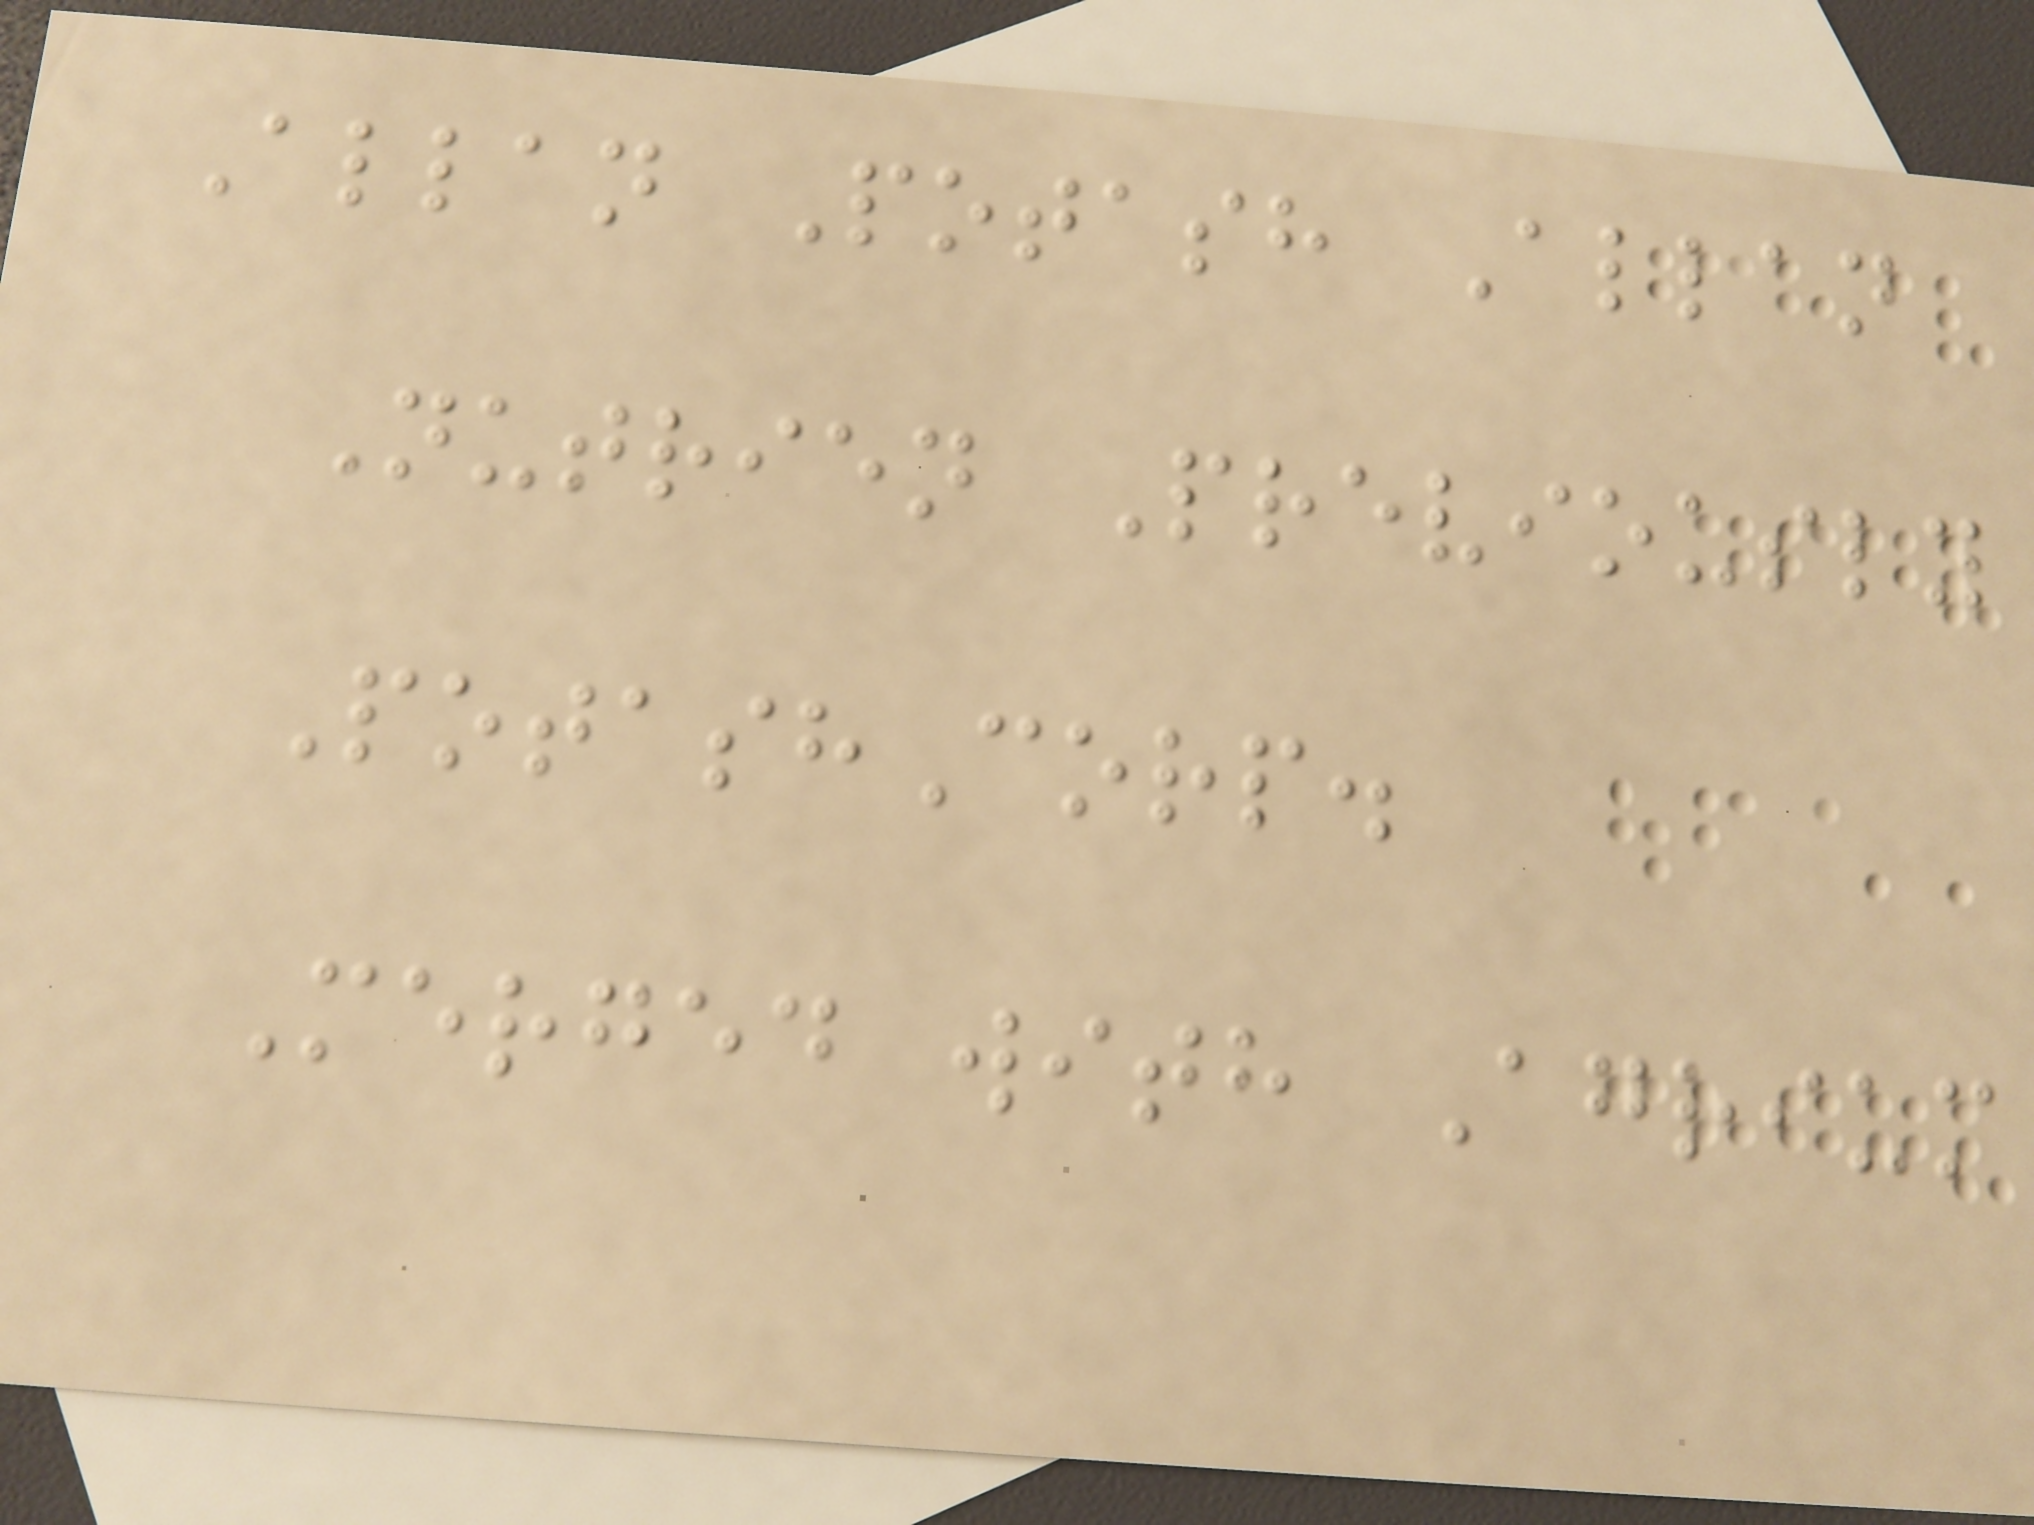Allan Potash Allan
Nutrien Previously
PotashCorp.
Merged with Agrium
